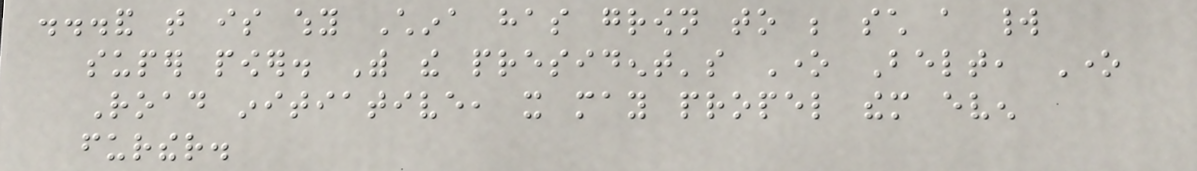...and that is why China has grown to be such a world
super power. With the president's One Belt, One
Road initiative, it may propel them even
further.
